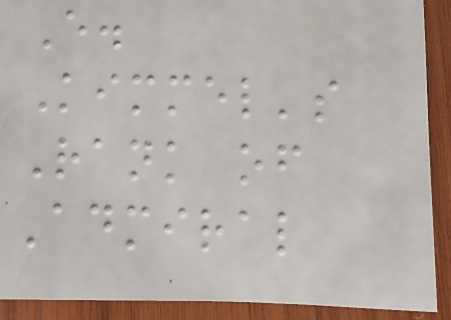E.
Kimmel's
Rank of
Admiral
